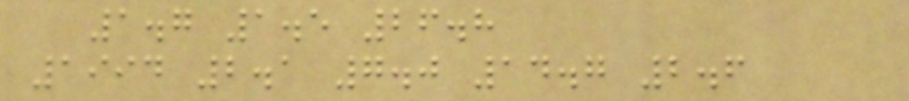1.7 1.5 26.8
1994 2.1 7.0 14.7 2.6
